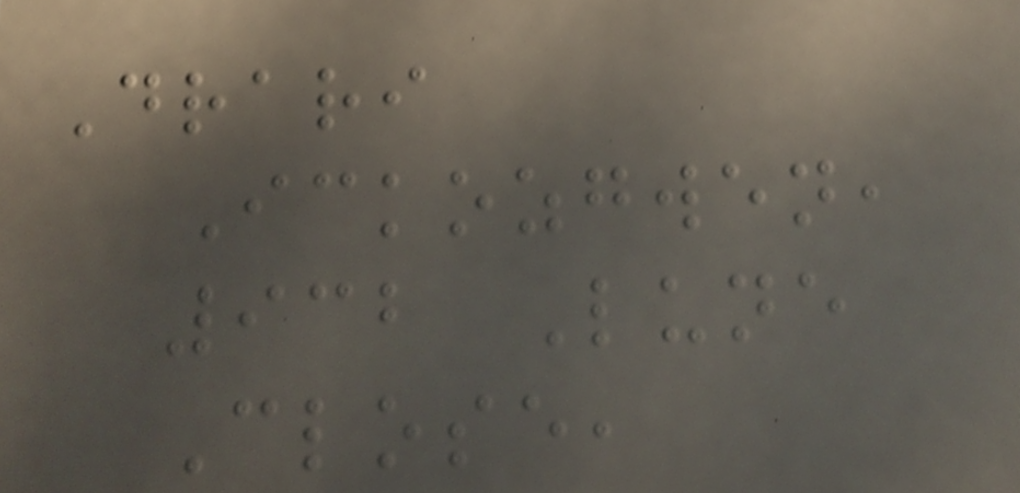Drari
Ickozgwen,
932 Lune
Close,
